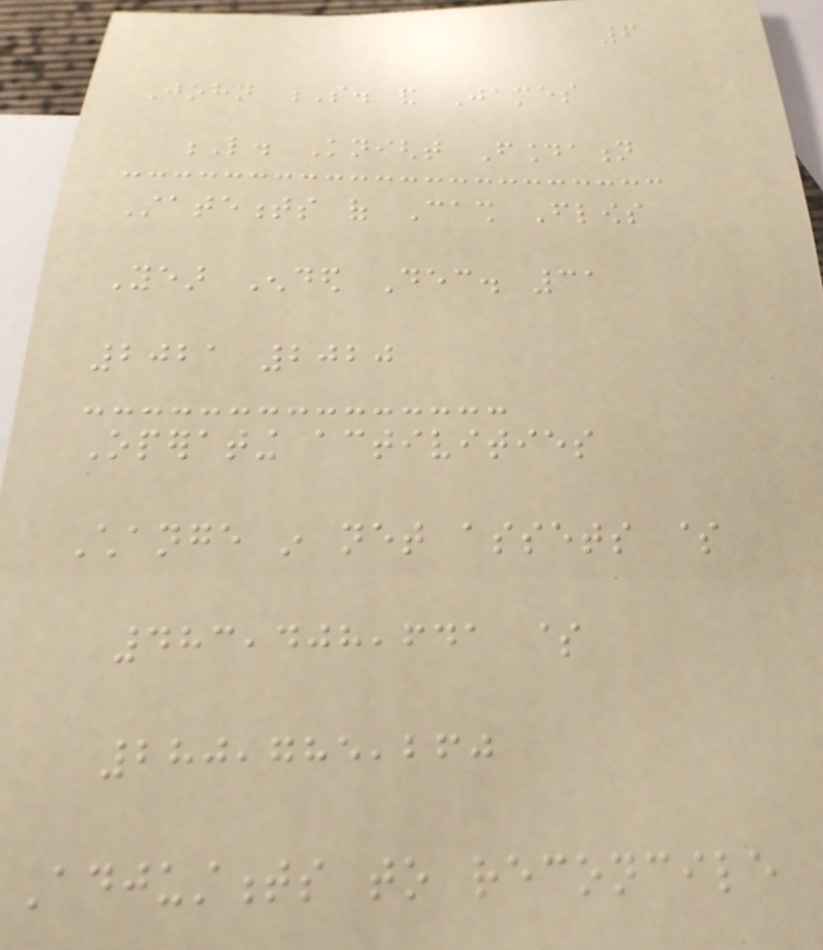6
John S. and James
L. Knight Foundation
Statements of Cash Flows
Year Ended Dec. 31
2021 2020
Operating activities
Change in net assets $
483,408,641 $
280,785,260
Adjustments to reconcile
